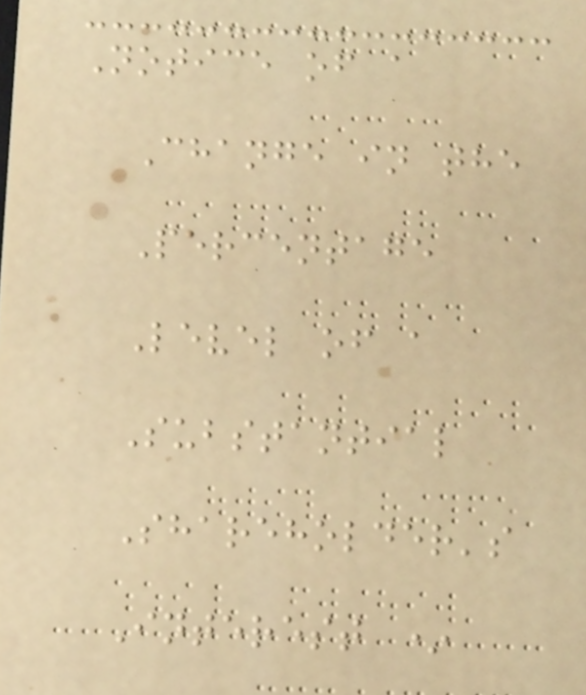Notice of a
Change in the
Percentage
Level of a
Substantial
Shareholder's
Interest *
